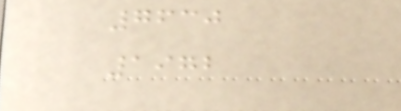7630
1972
